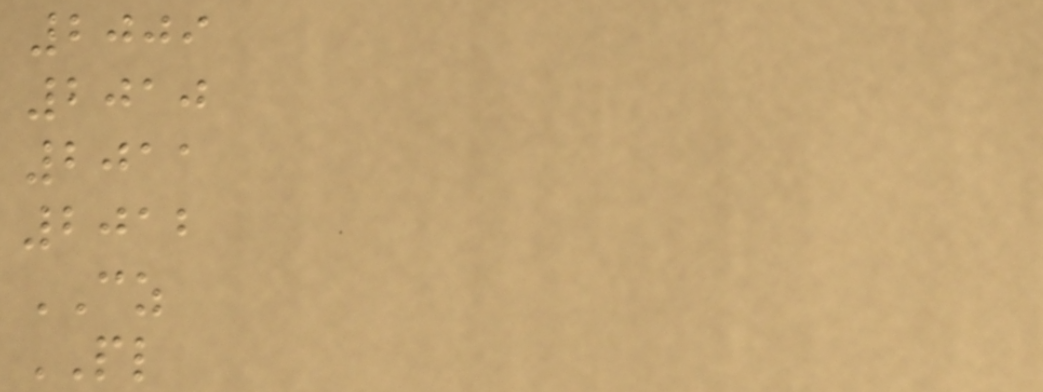2009
2010
2011
2012
CZ
PL
